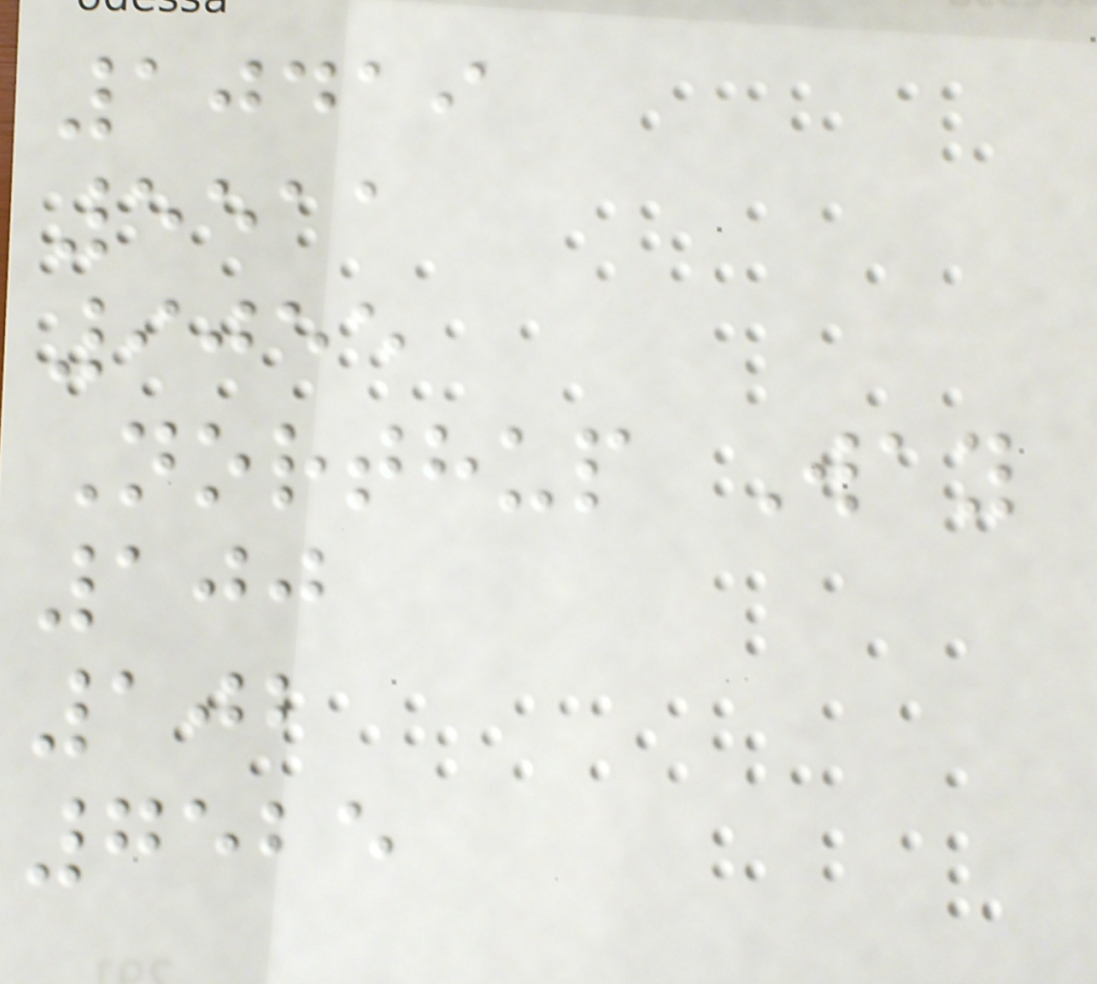10419
5511
9055
Northup Way
100
102
7525
